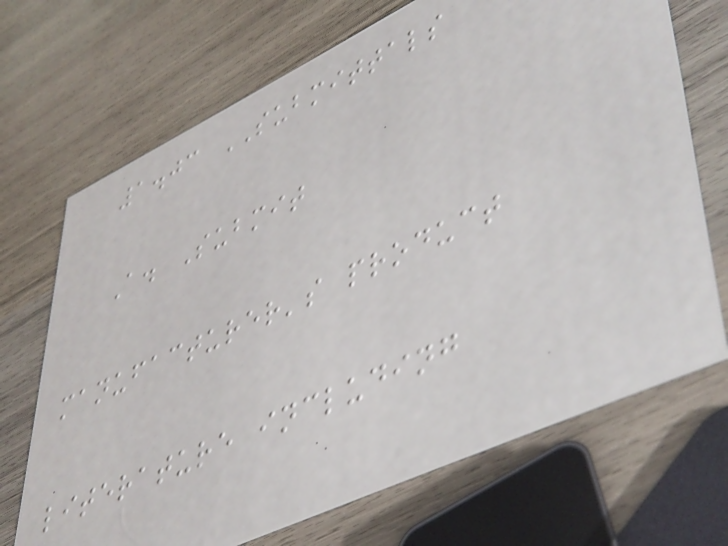1.03 SUBMITTALS
A. Submit
manufacturer's product
literature including
